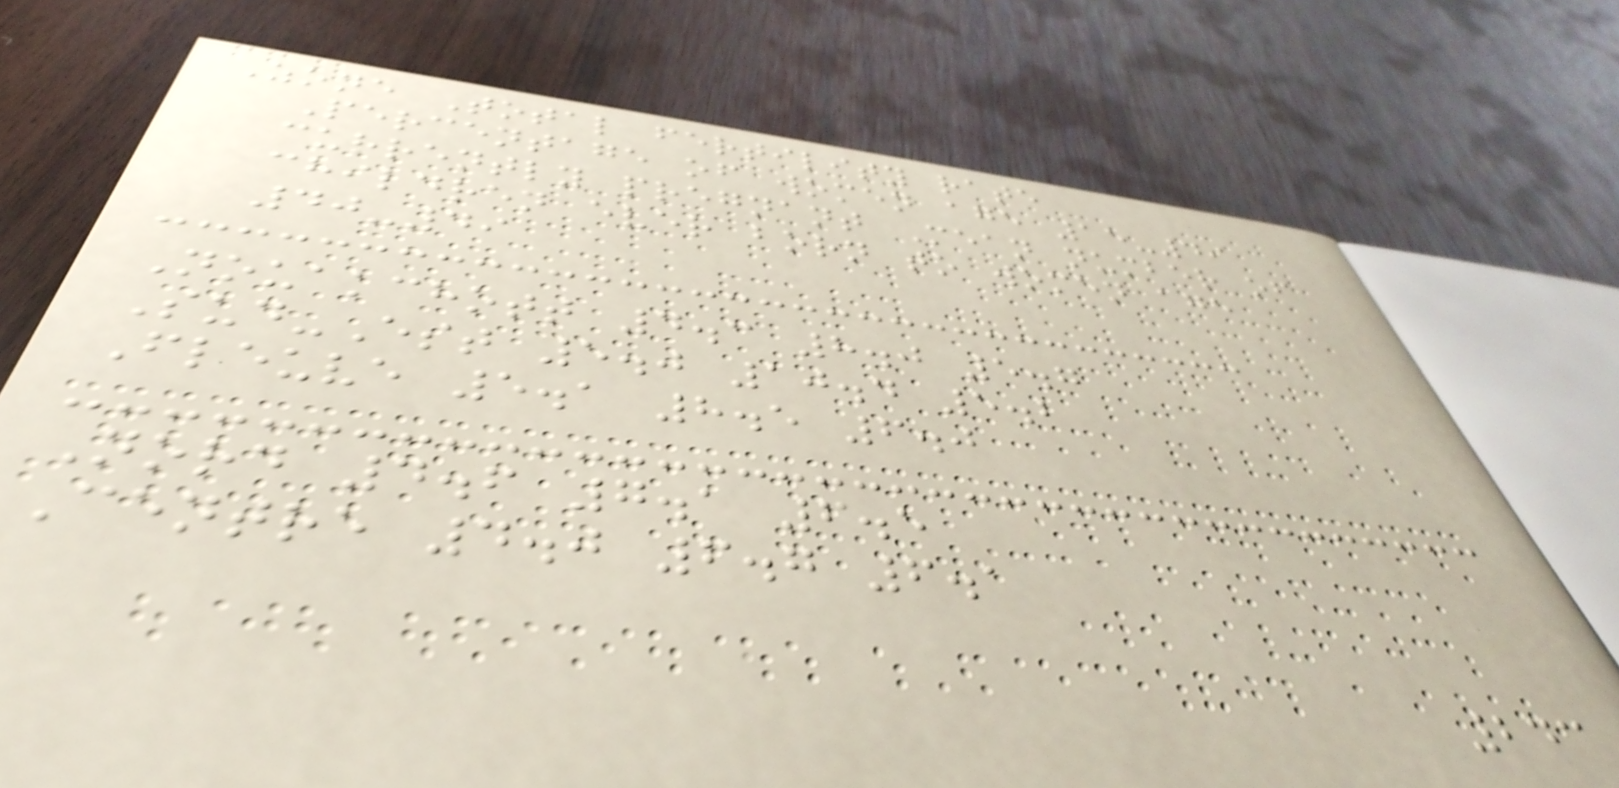Zone Total fertility rate
Percentage of women age 15-49
currently pregnant Mean number of
children ever born to women age
40-49
Nouakchott 4.3 8.0 5.7
Sud-Est 5.0 10.4 5.2
Fleuve 5.1 8.5 6.0
Nord 4.6 7.1 6.5
Centre 4.0 6.7 6.1
243
